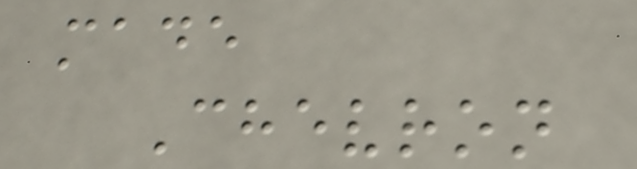made
Chevron
